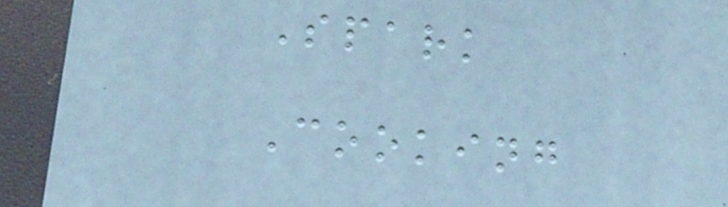Spark
Cooking
